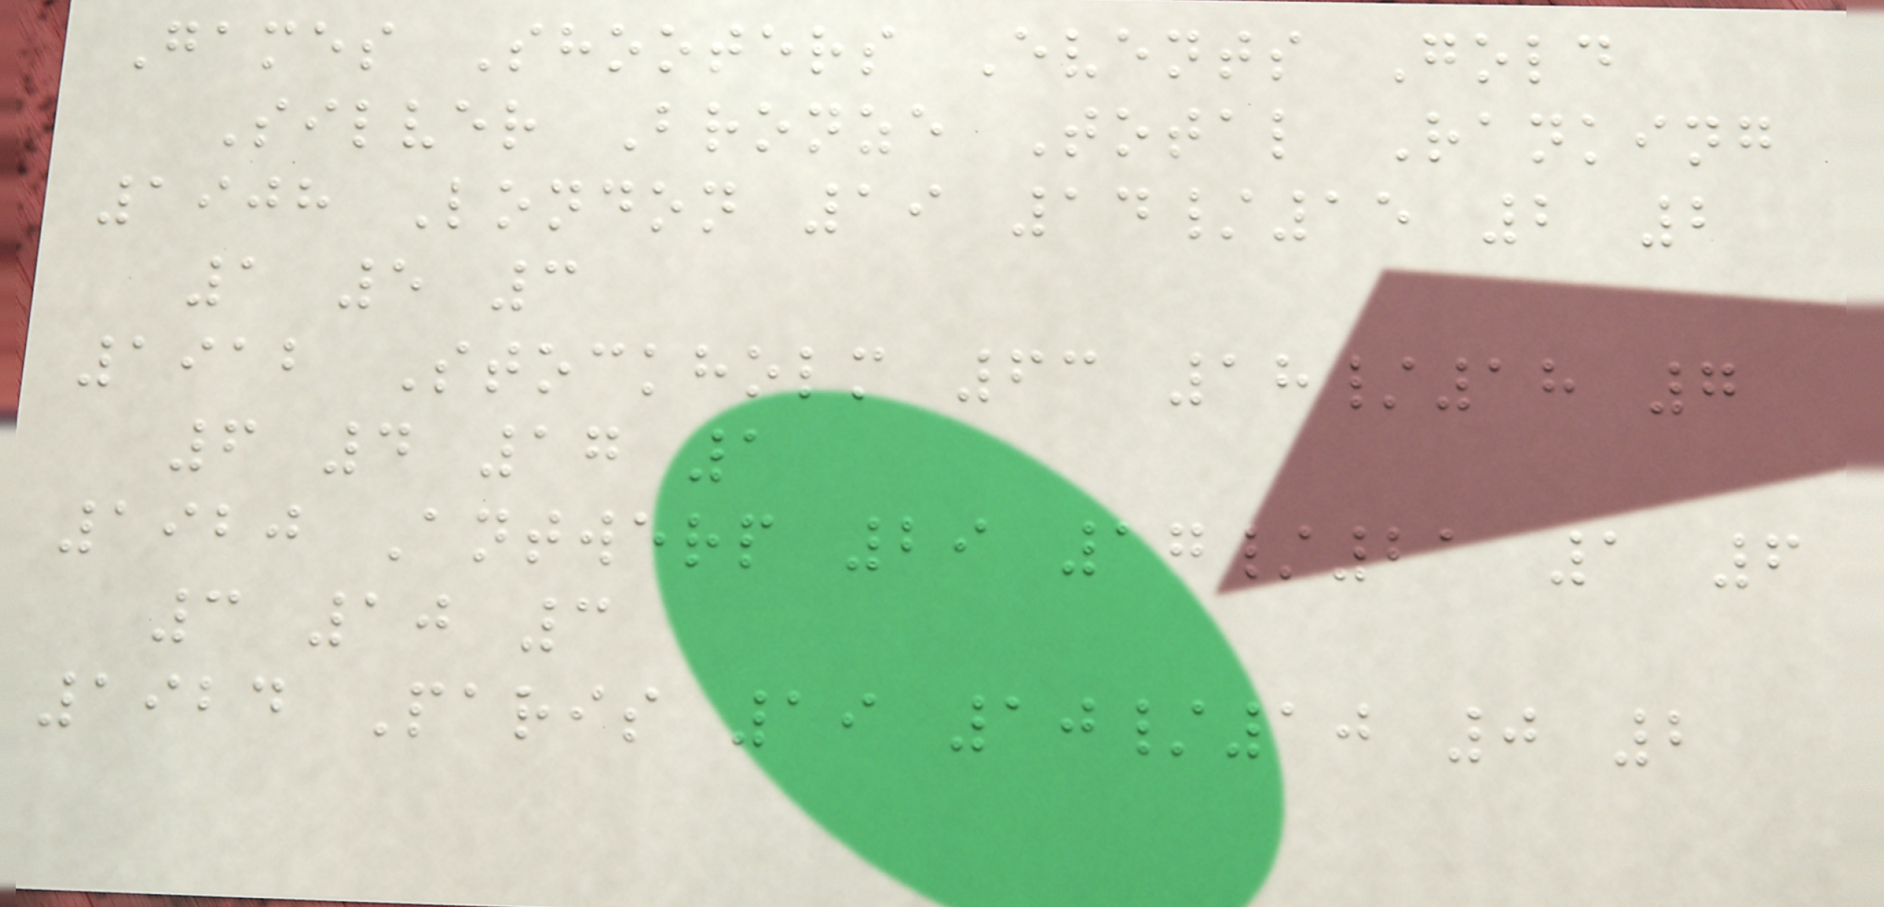Games Shooters Events Gold
Silver Bronze Total Ranking
1908 London 19 14/15 2 2
1 5 3
1912 Stockholm 63 18/18 7
6 4 17 1
1920 Antwerp 29 17/21 1 6
3 10 3
1924 Paris 19 10/10 0 2
